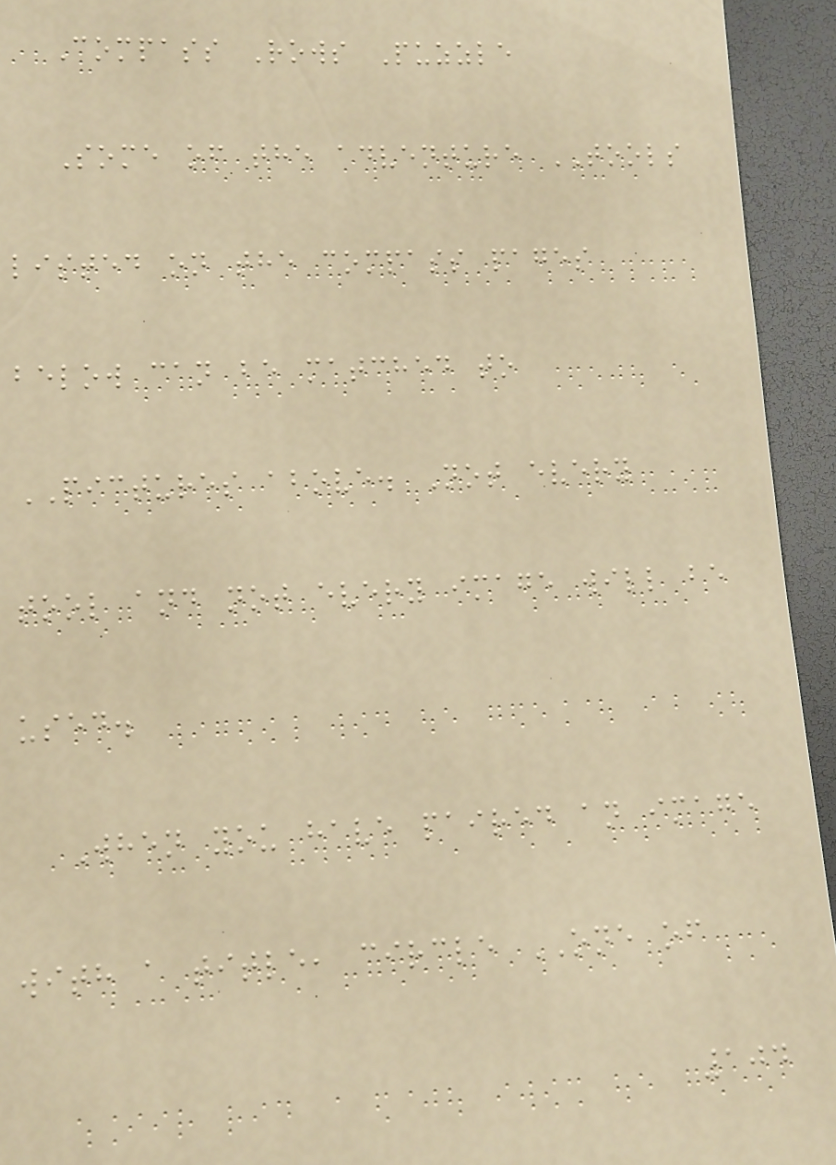Compass Rows Puzzle
Some of the adventure TOOLS
listed on the compass pages
below can be matched to
PICTURES above. Not every
tool and not every image will be
used.
When you have paired an image
with a title, circle ONE of
104
